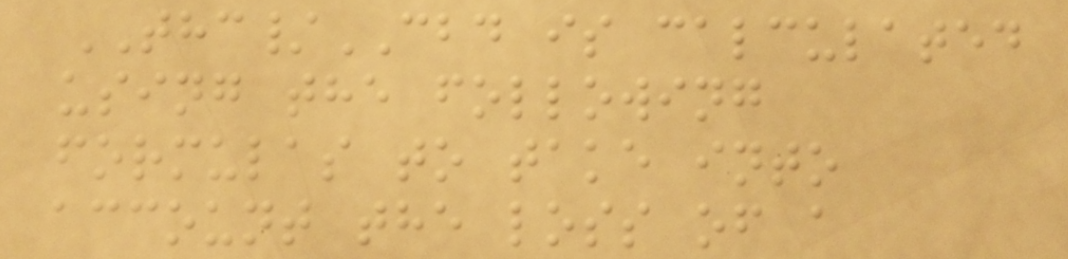THC/CBD is calculated
using the following
formulas to take into
account the loss of a
